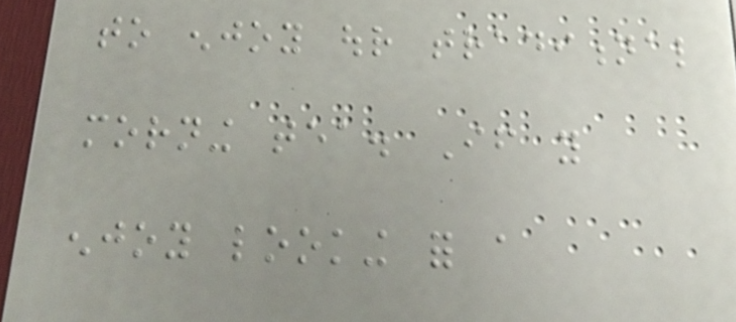to enjoy our traditional
morning tea. If you
enjoy looking for a
